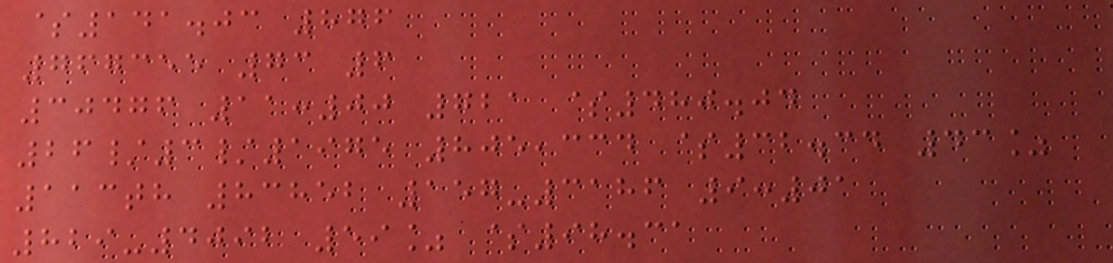$141.03 876
767355 73 6
30476 11:00 721 $480.04
26/3/1975 805,334 $32.34 43%
113th 83852 157-3186 9:01
829-4092 59% $98.31
